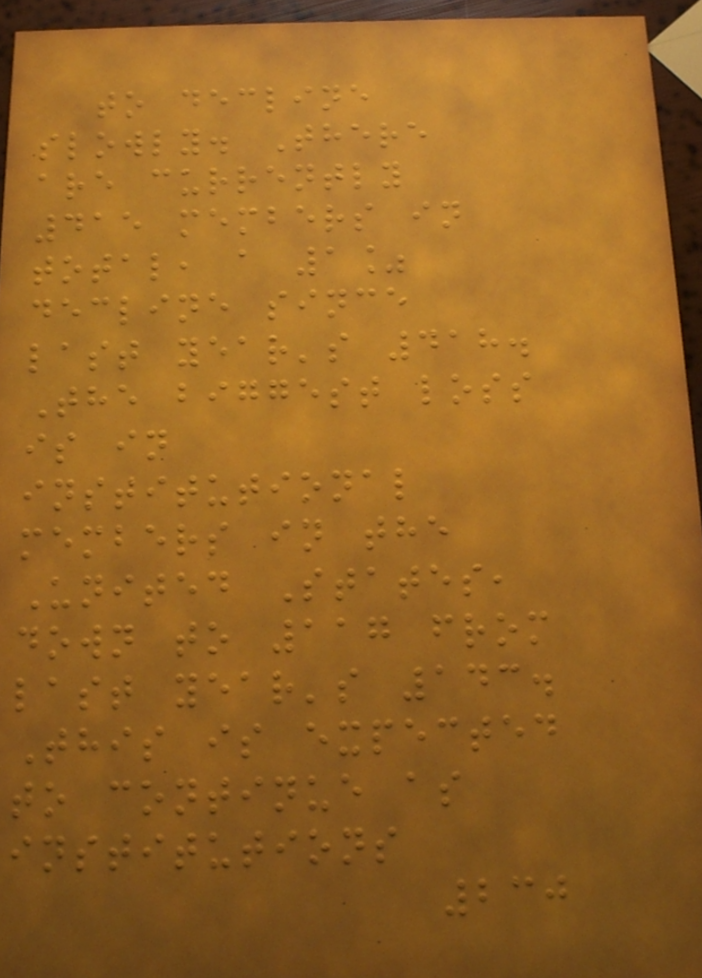to decline
slowly. There
are currently
415 members in
total, a 1%
decline since
last year's 418.
The biggest loss
is in
institutional
members in the
United States,
down to 117 from
last year's 143.
This is expected
to continue as
institutions
230
